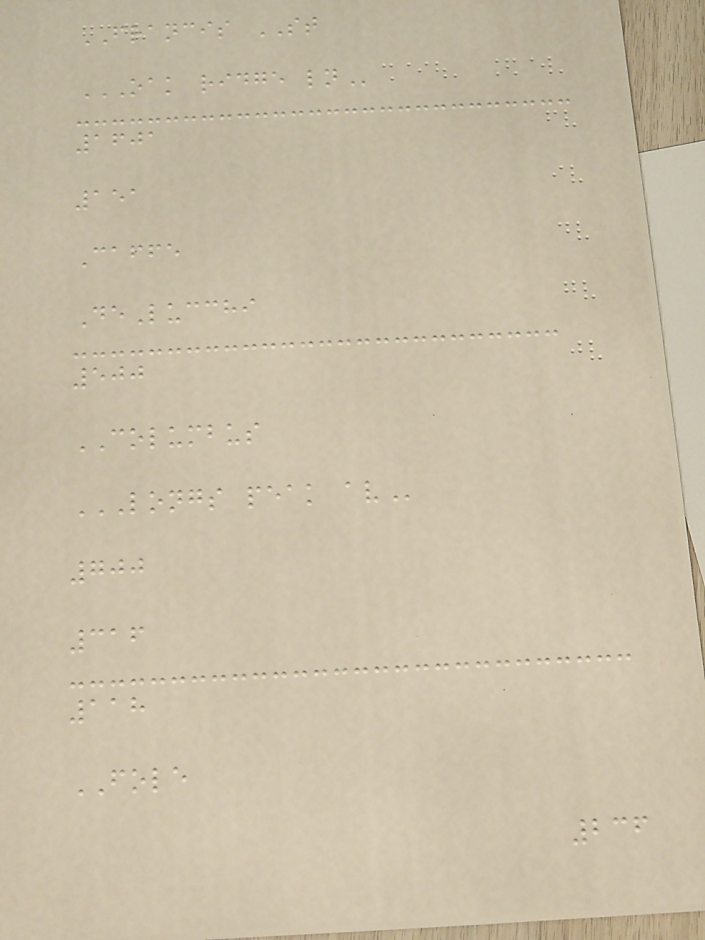FRANCIS ST
OAK RIDGE LN
1601
151
Caffe
DeLucchi
500
COLUMBUS
LONGS PEAK AV
700
316
118
FOLE
236
